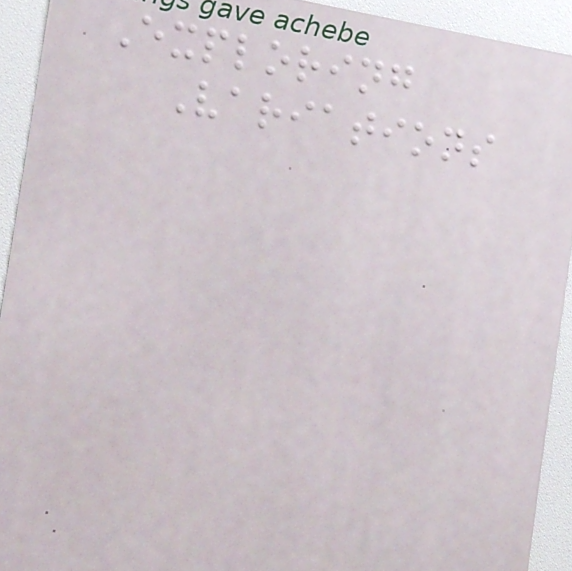Exploring
Variations
